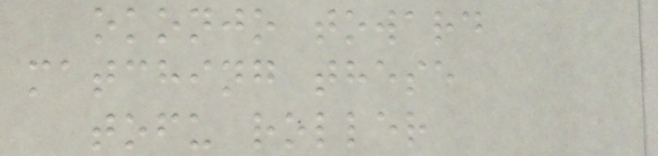okonjo toward
matching these
tofu roller
